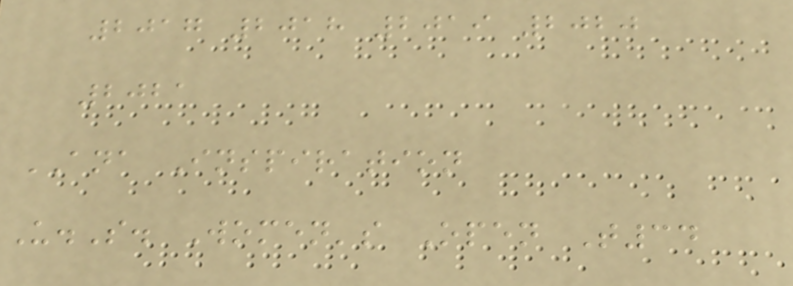2017 2018 2019 2020
2021
ANA Inspiration
U.S. Women's Open T34
